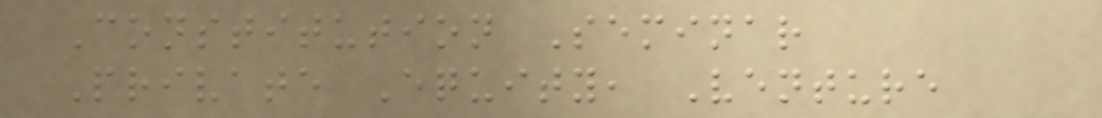Constitution Seminar
Private Equity, Venture
